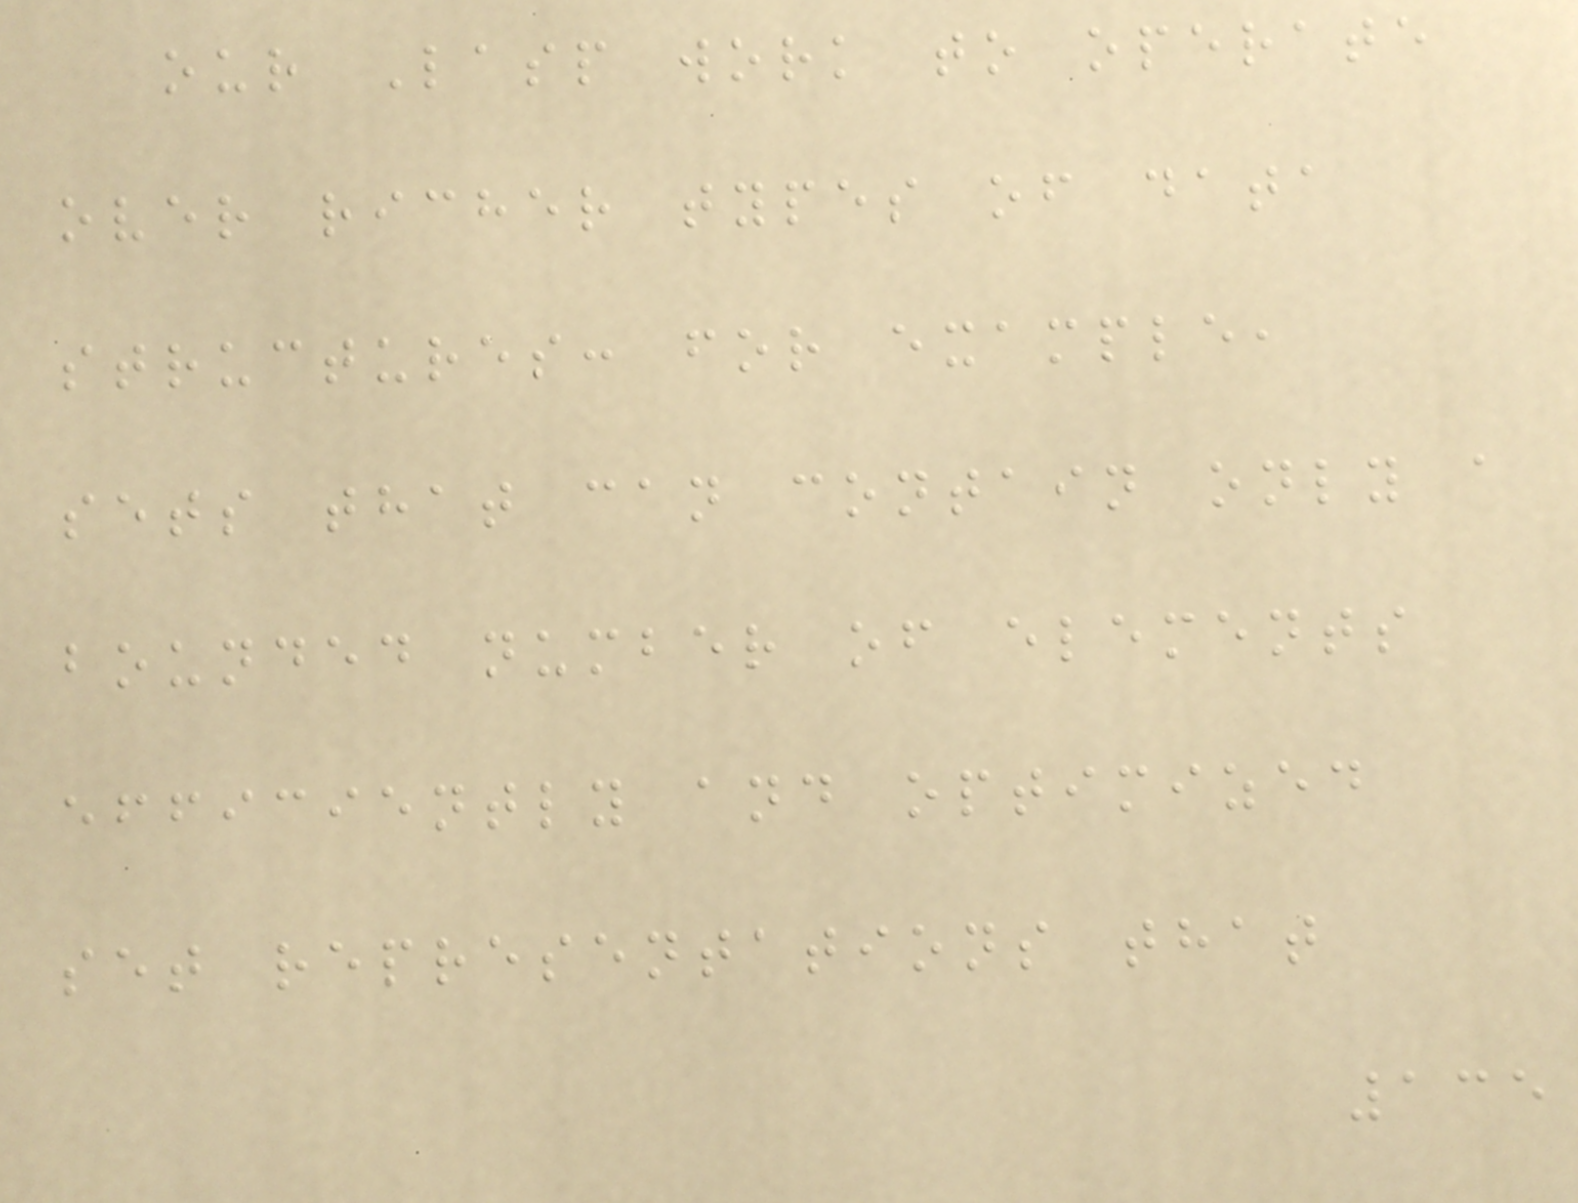our Lasp work to operate
over richer types of data
structures: for example,
sets that can contain only a
bounded number of elements
efficiently and optimized
set representations that
135
